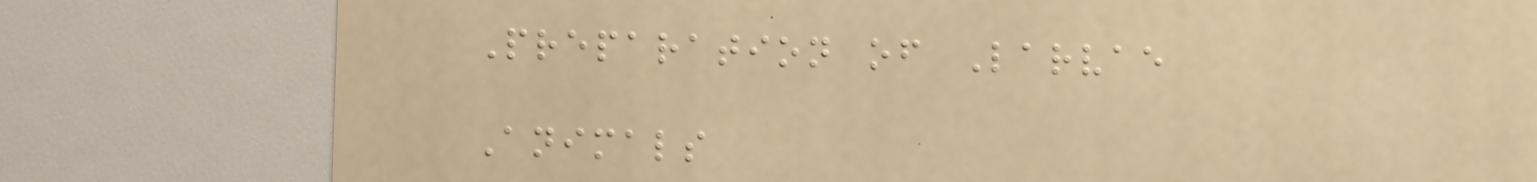Preparation of Larvae
Animals
